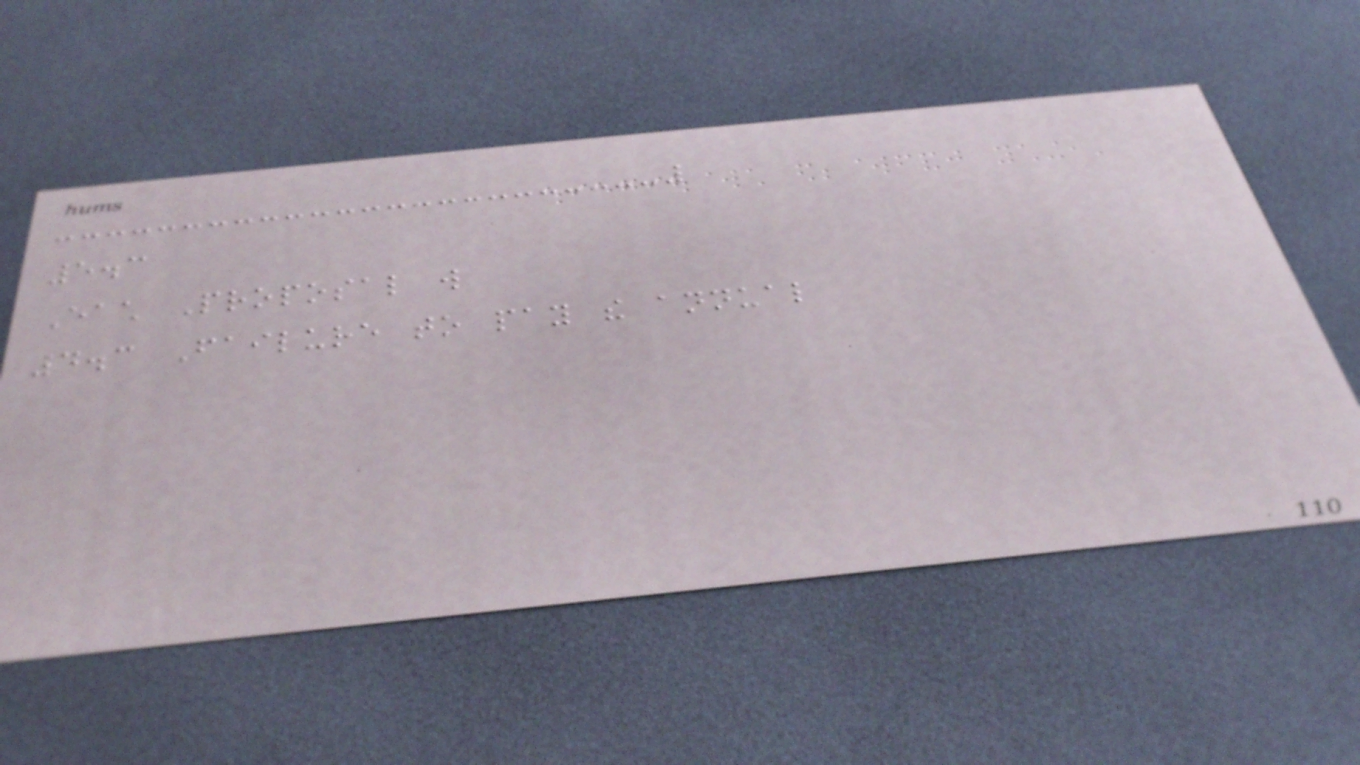5.3
Each Proposal will
4.3 Failure to pay the annual
